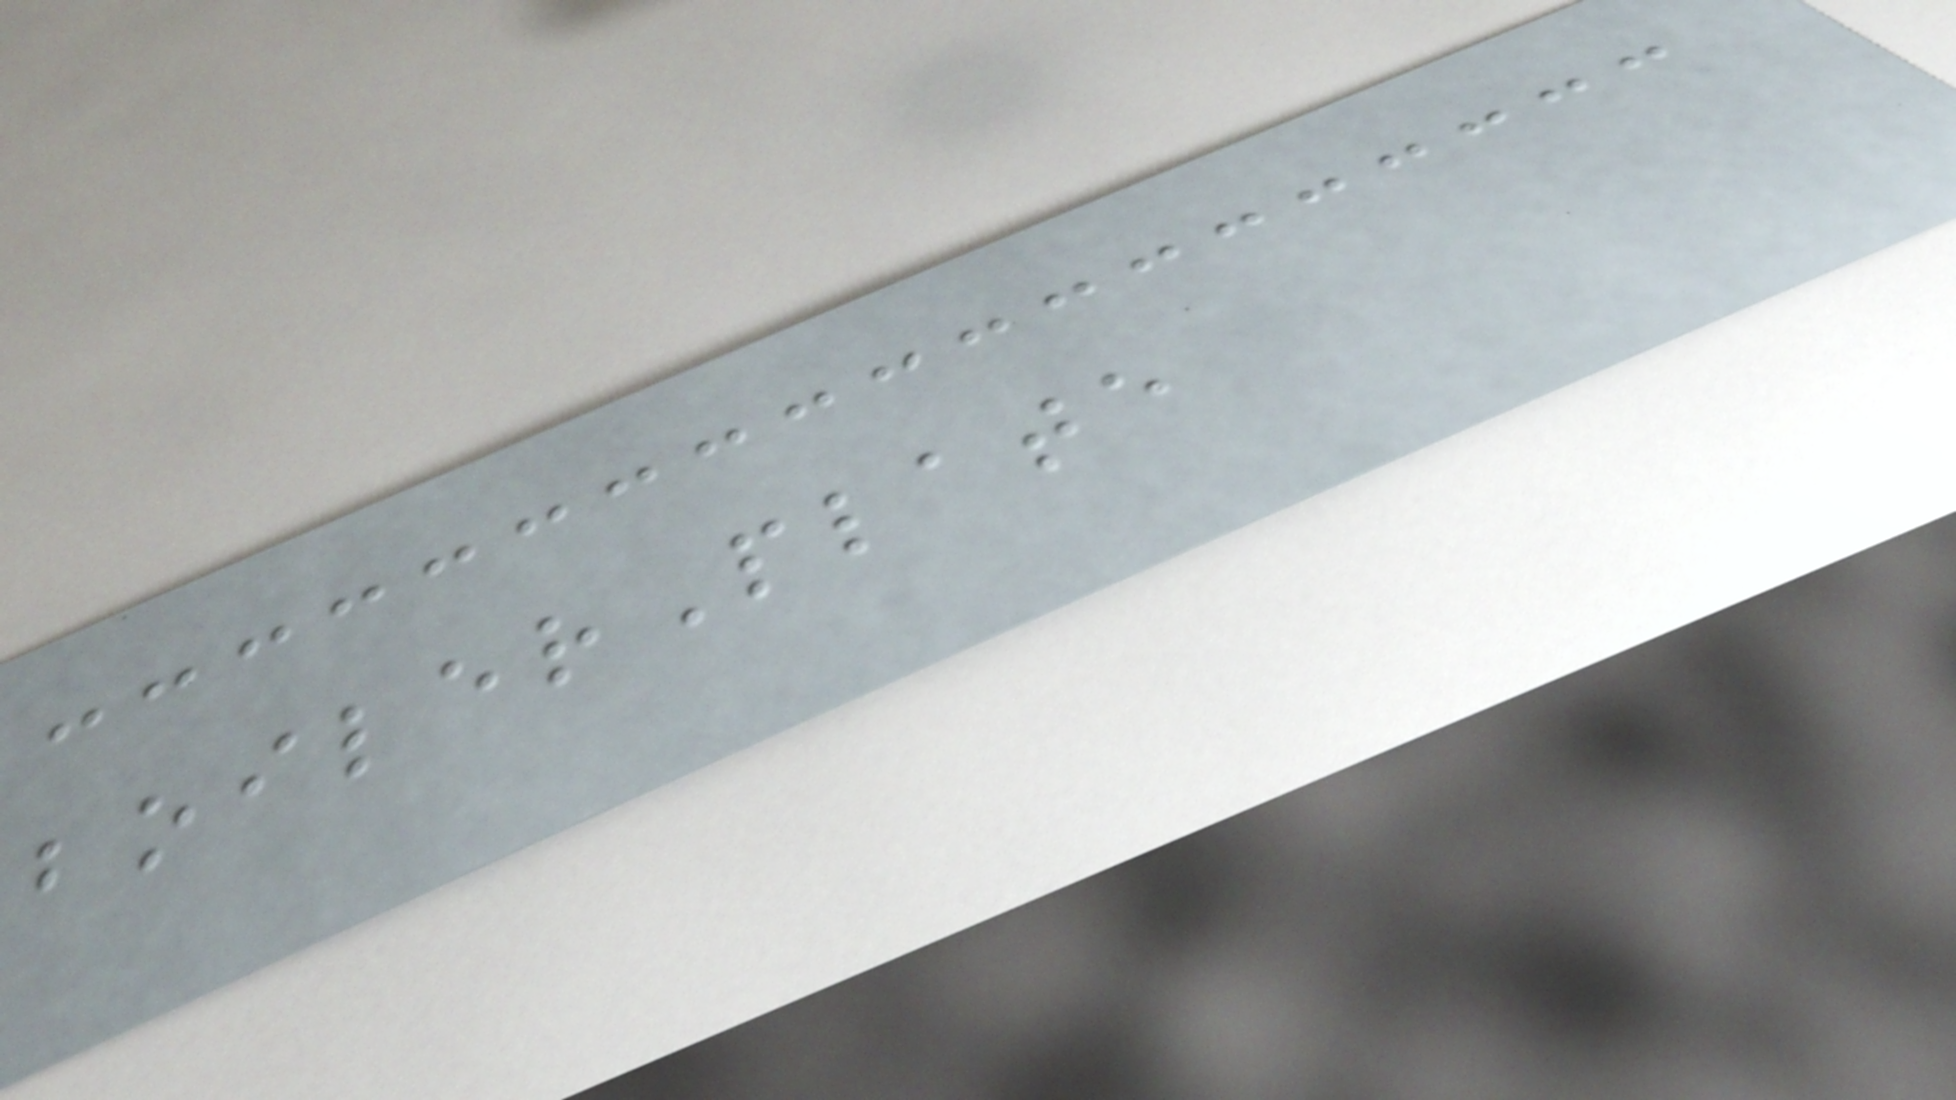boilerPlate
